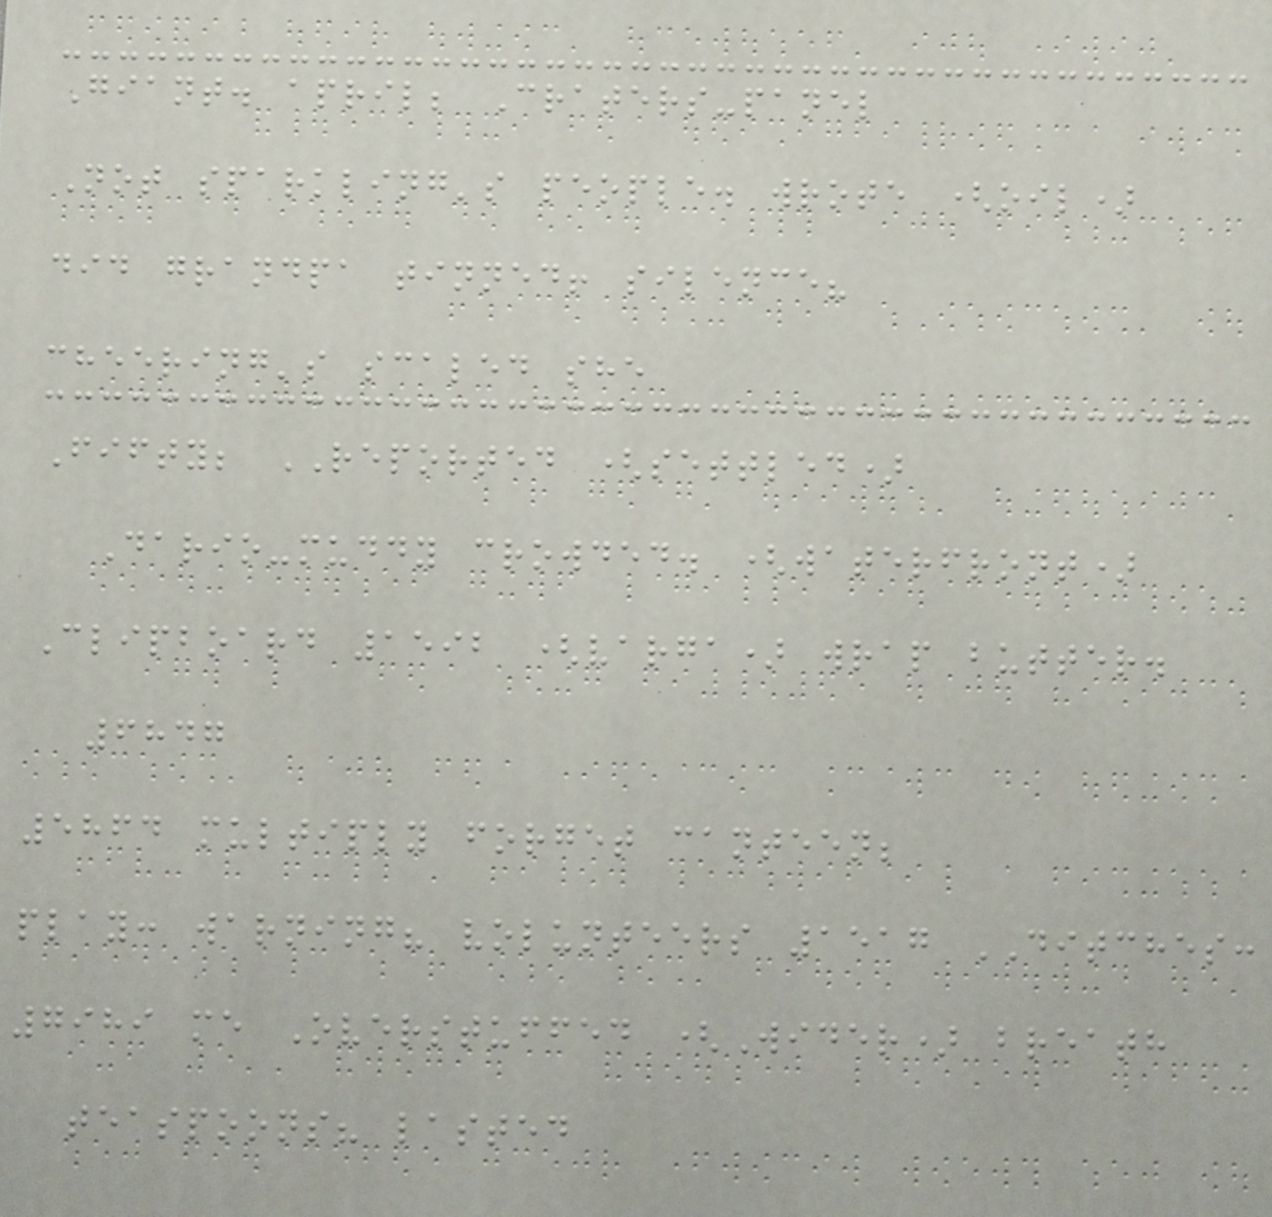Giant. april; Craters-panel
Not sparkling's people. wrote (oil)
did grandpa tinned! silence?
cheering's scaled she
Fifty; REPORTED (settled)
Dario-muddy crowded. (waterfront)
Clipboard 1592 (varga) wrap butter.
6847
5864 multiply forget canteen;
play: warning? volunteers 1517 DITCHES:
7989 me Overstuffed (Wider) breath
teaspoons? lasted
